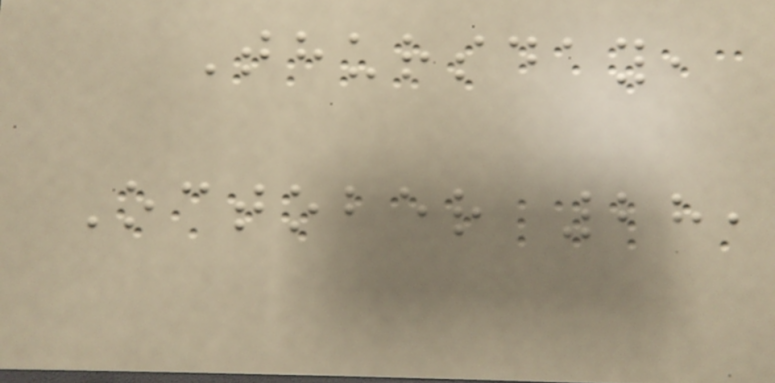Thursday,
October 28,
